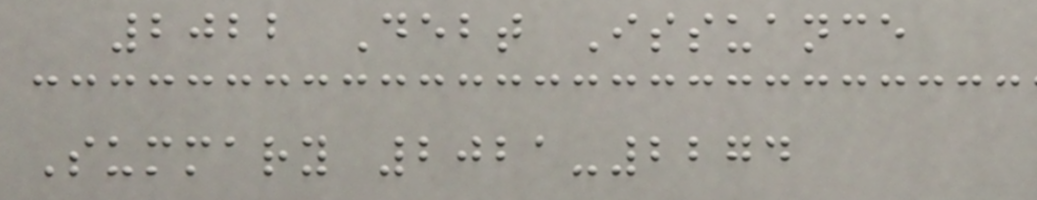2022 Debt Issuance
Summary 2021-2274
